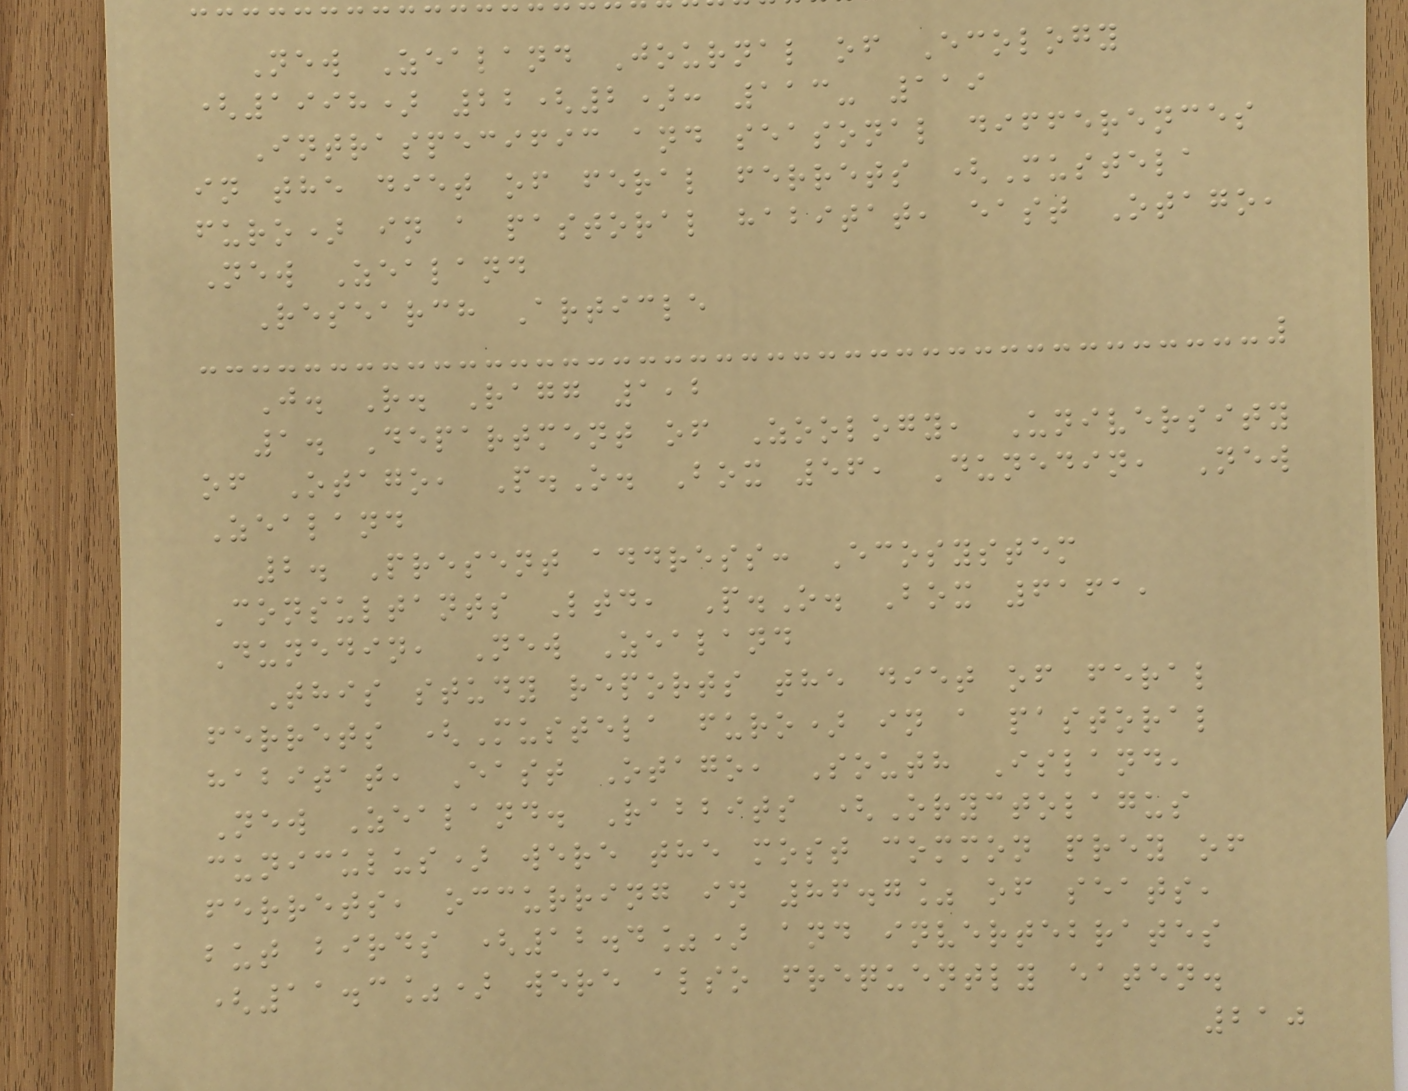New Zealand Journal of Ecology
(1998) 22(2): 113- 119
Intraspecific and seasonal differences
in the diet of feral ferrets (Mustela
furo) in a pastoral habitat, east Otago,
New Zealand
Research Article
J. R. Ragg 1,2
1. Department of Zoology, University
of Otago, P.O. Box 56, Dunedin, New
Zealand
2. Present address: Ecosystem
Consultants Ltd, P.O. Box 6161,
Dunedin, New Zealand
This study reports the diet of feral
ferrets (Mustela furo) in a pastoral
habitat, East Otago, South Island,
New Zealand. Rabbits (Oryctolagus
cuniculus) were the most common prey of
ferrets, occurring in 86.7% of seats,
but birds (12.4%) and invertebrates
(11.3%) were also frequently eaten.
210
